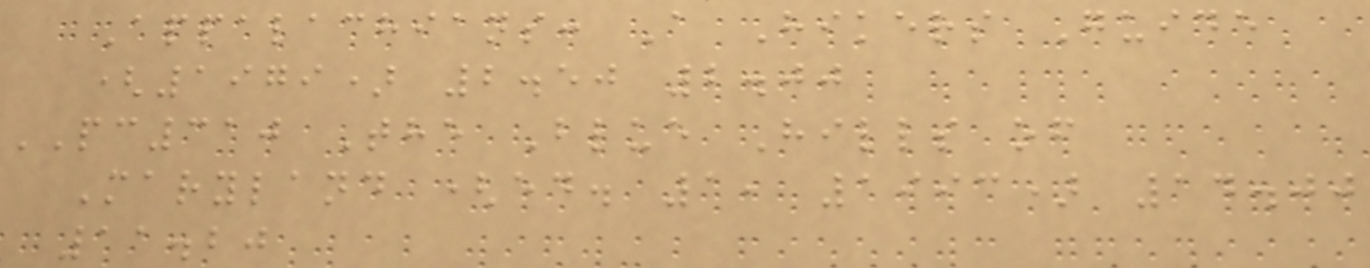Appalachians: A Hikers Guide
(1979) 2.50 2.00
PC310 The Blue Hills of
Maryland (ed. 1, 1993) 14.00
11.20
